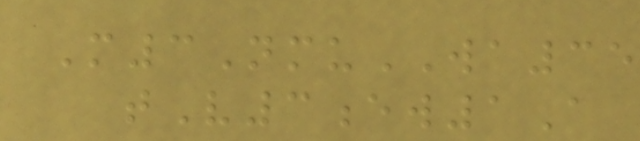M3NmuWA35
tV3ew1A
